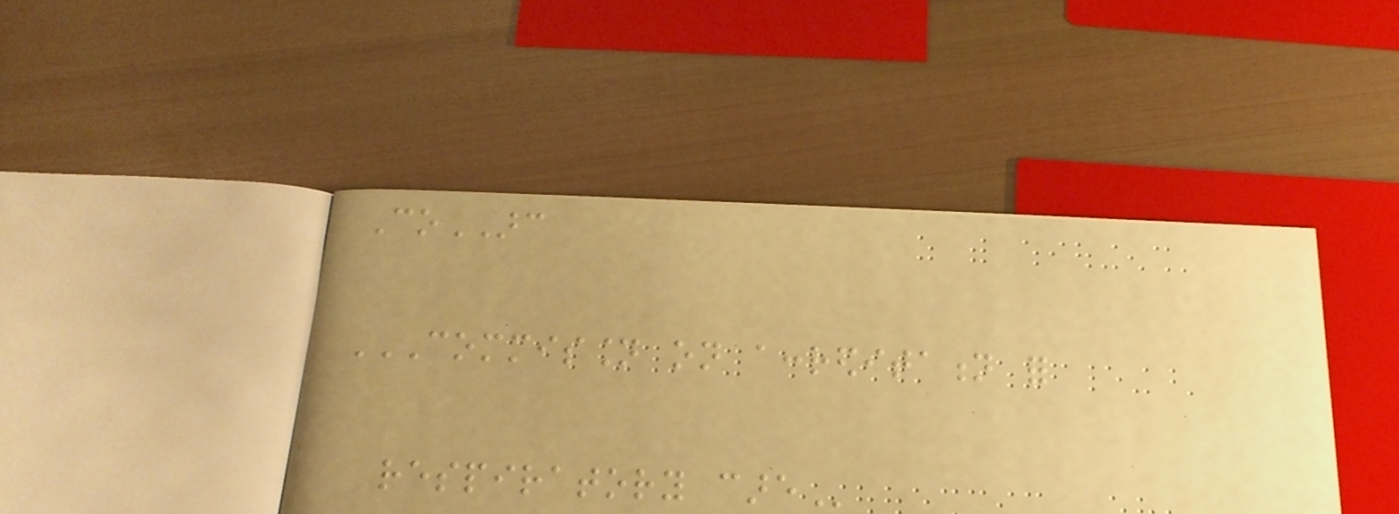CoARC
COMMISSION ON ACCREDITATION FOR
RESPIRATORY CARE
